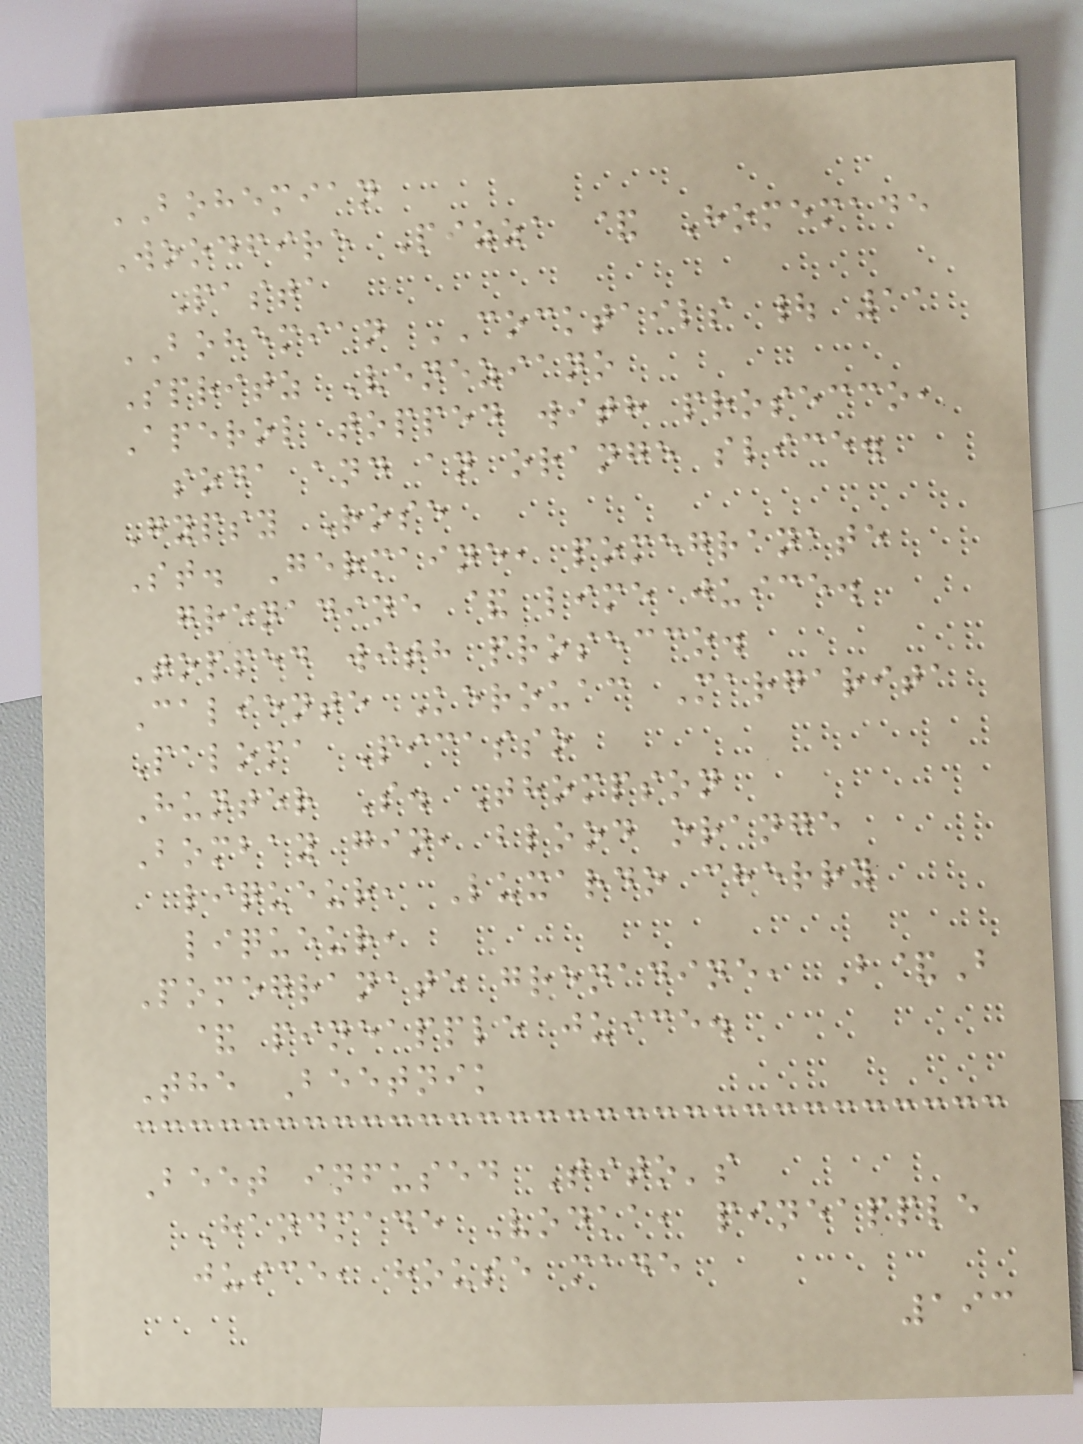BOHEMIAN
Woodfire Pizza & Homemade
Pasta
BOHEMIAN COCKTAILS | 11
Spritz Veneziano
Aperol topped with prosecco,
soda and an orange slice.
Gypsy Rose
St. Germaine, pomegranate
grenadine & lime juice.
Topped with prosecco.
Caliente Kerouac Margarita
Paloma Picasso
Hunter S. Thompson
Bombay gin, blood orange
liqueur, Luxardo cherry
liqueur,
Pomegranate grenadine, B&B
& pineapple juice.
The Beetnik
Beet infused Tito's
Handmade Vodka, pineapple
juice, house made
193
